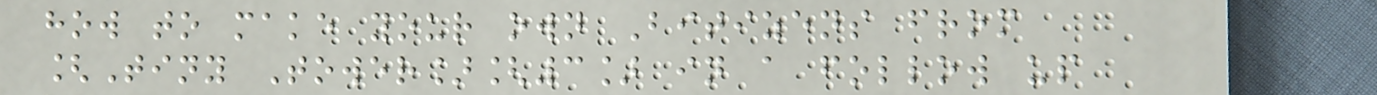how to make your own Bitizens from
[Tiny Tower][3] in a follow up
